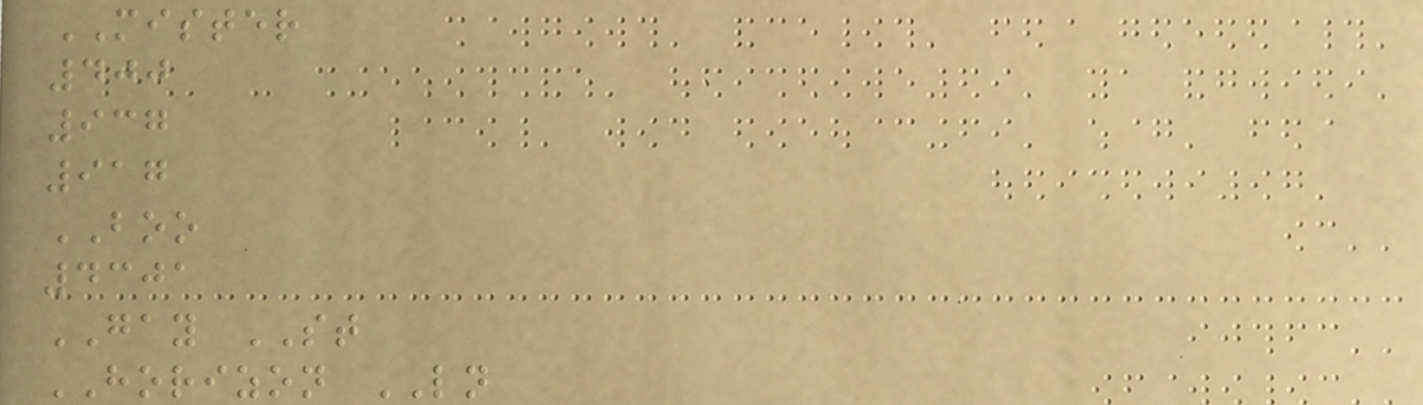MISTER
400
937
917
BOO
4301
GAY ST
HORIZON LN
